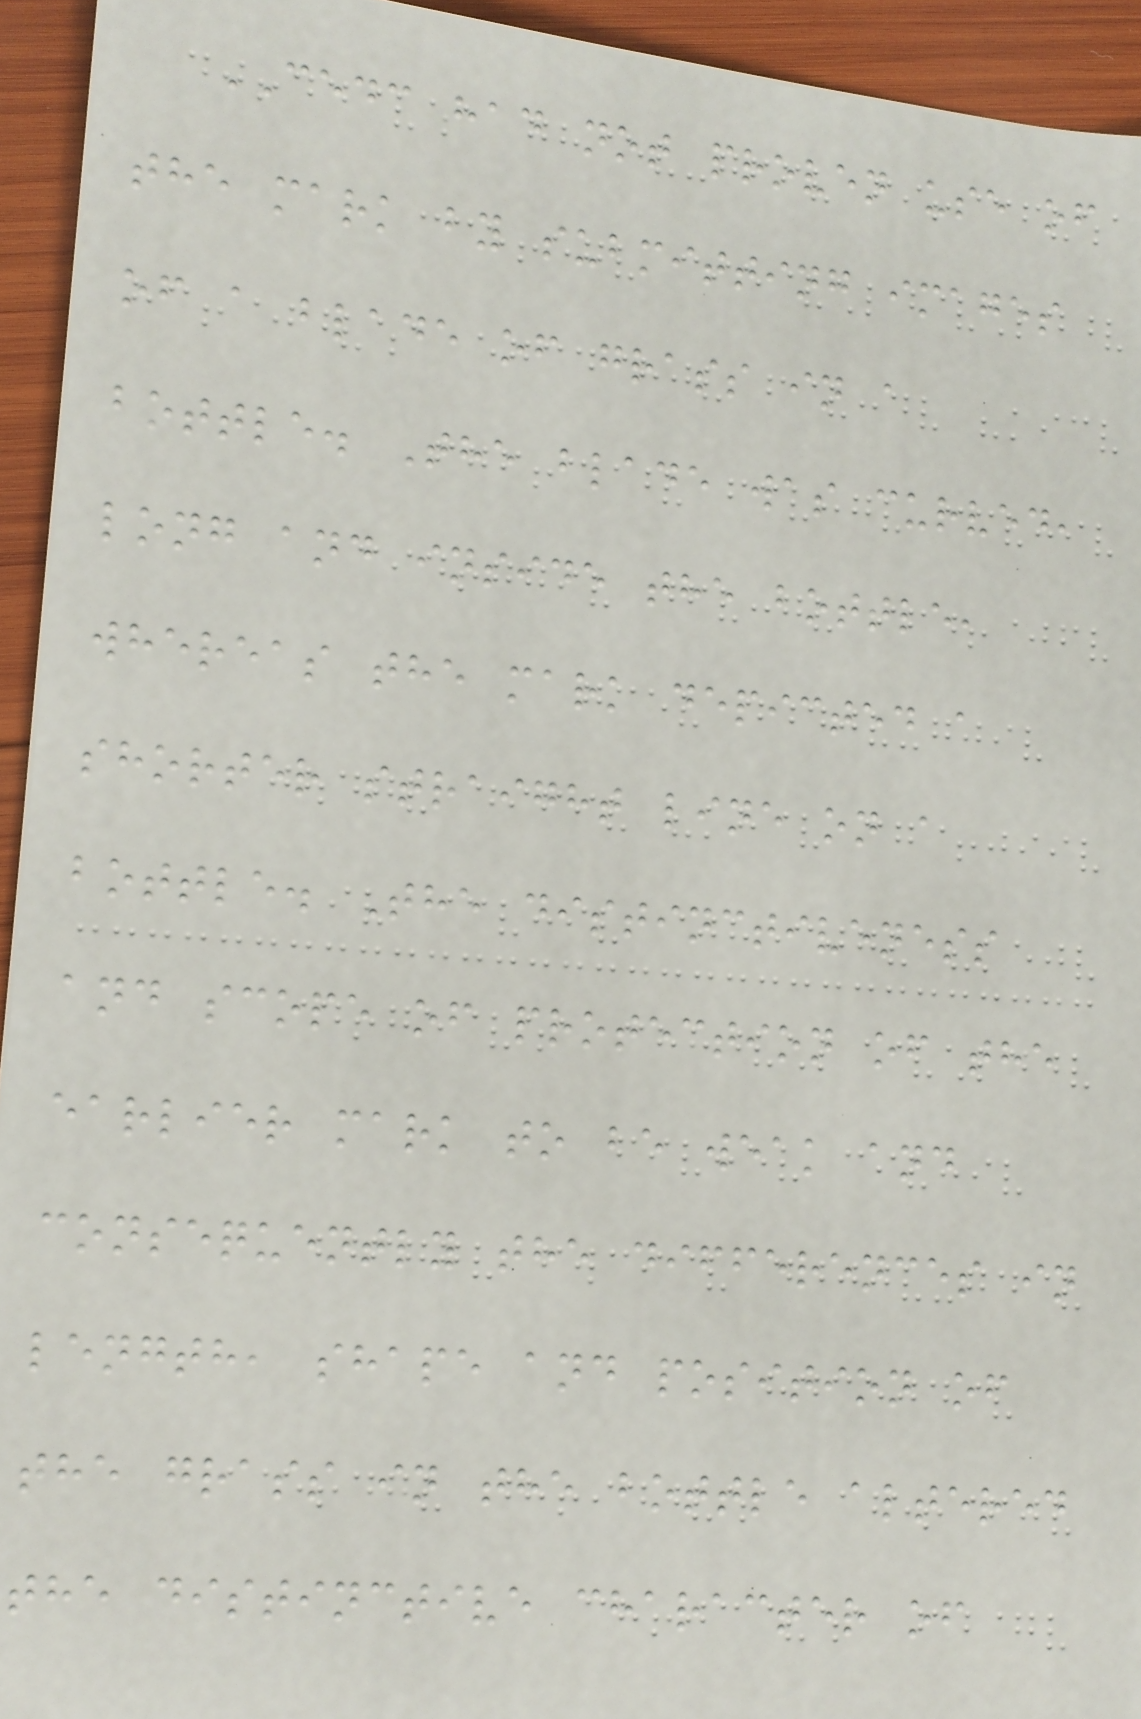CEDC had not proven use of
the mark by submitting images
of a blade of grass in a
bottle. The blade was curved,
long and inside the bottle,
whereas the mark depicted a
shorter straight line on a
bottle. The distinctiveness
and scope of protection of the
earlier mark to be weak and
consequently the differences in
length, shape and position of
the grass in the bottle altered
the distinctive character of
